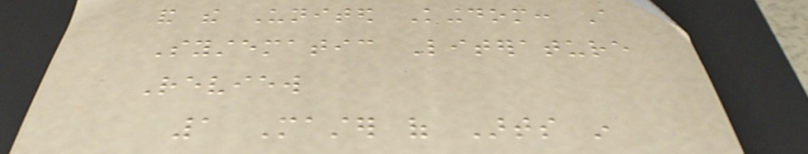and the United Kingdom: A
Systematic Literature
Review
1 Master of Arts in
